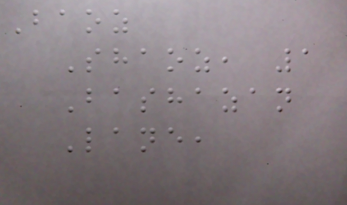Baoz
Shaoz, 1
Bashazan
Lane,
